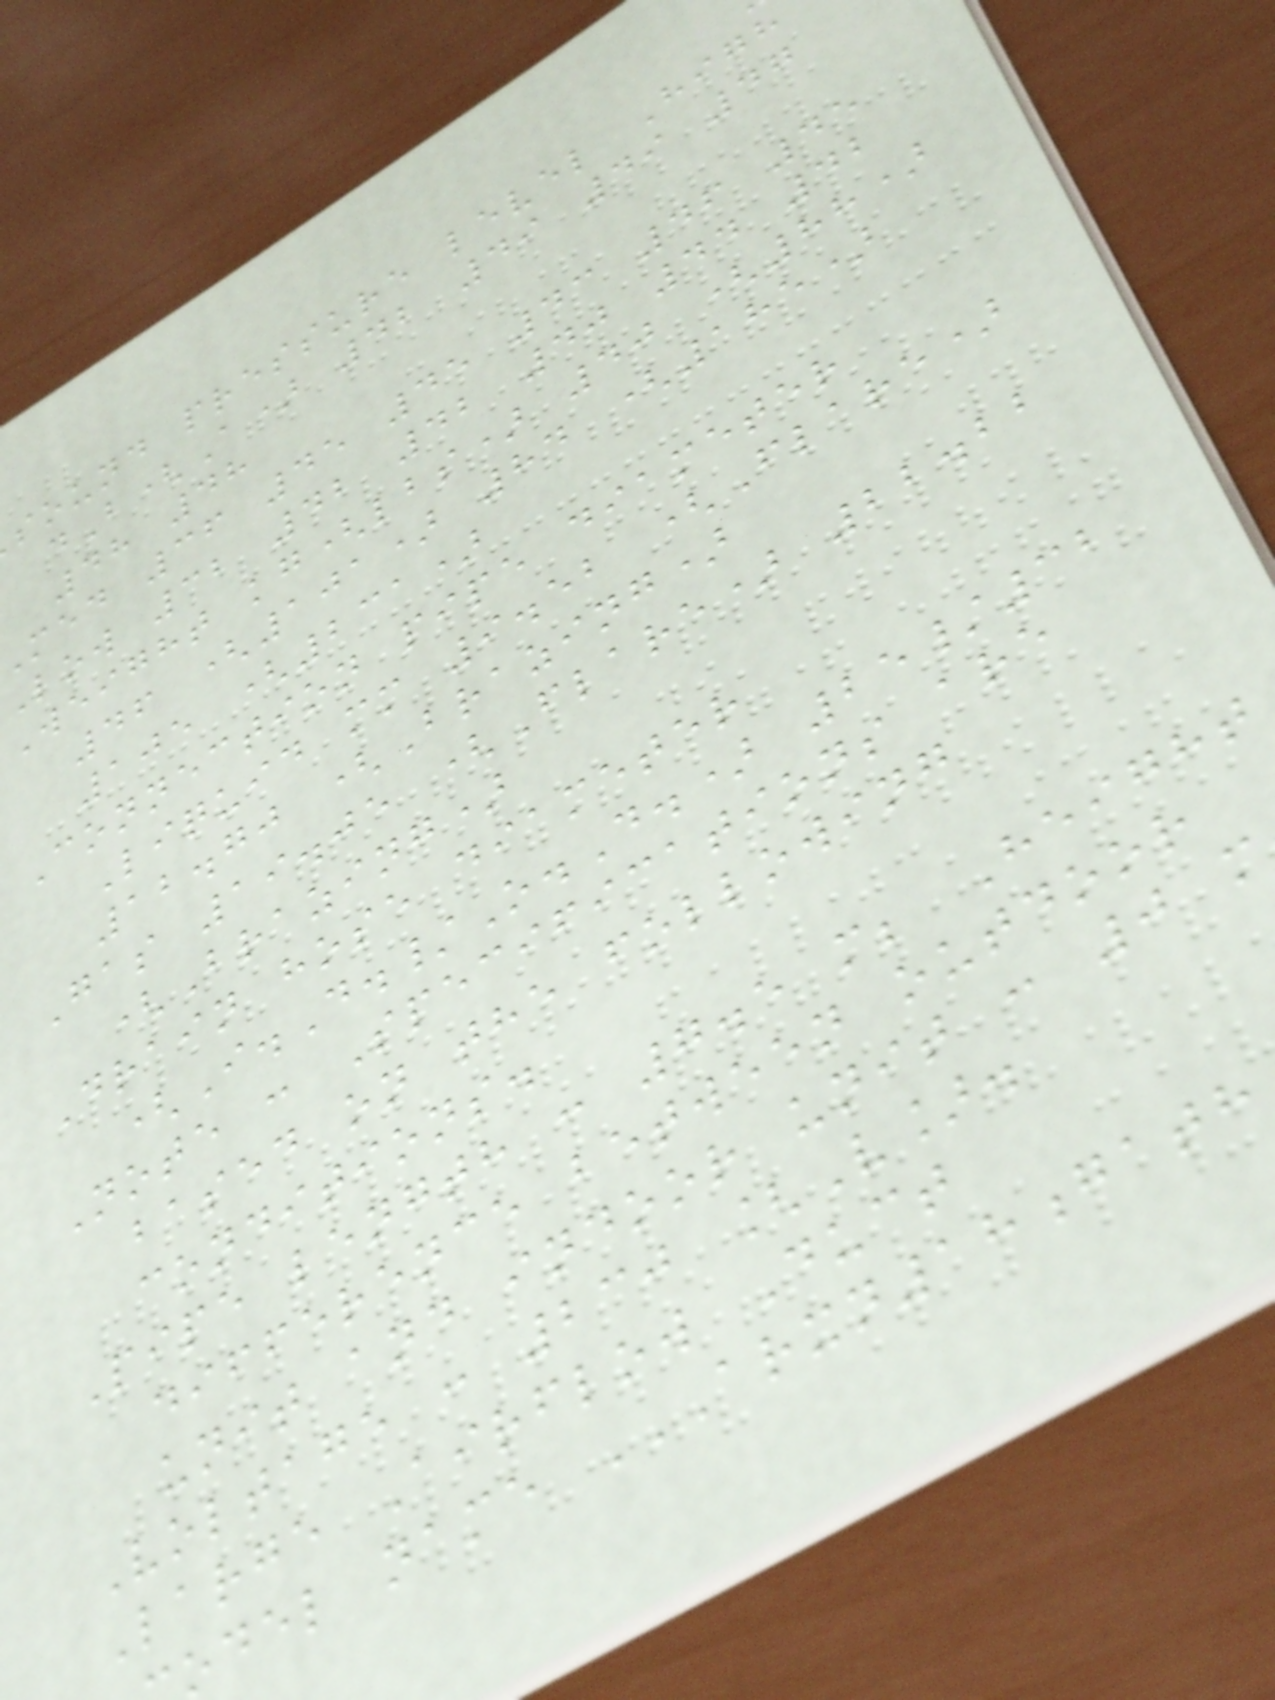sound pressure level High
dB(A) 42 49 49 47
48 48
med 36 45 45 43 46 45
Low 32 42 42 40 44 42
Weight kg(lbs) 40 (88)
46 (101) 84 (185)
105 (231)
Connection pipe diameter
Liquid mm 9.52 (Flare)
12.70 (Brazing)
Gas 19.05 (Flare) 22.22
(Brazing)
Drain hose diameter
(I.D./O.D.) 25/32
Note : Specifications are
based on the following
conditions.
Pipe length : 7.5 m; Height
difference between outdoor
unit and indoor unit : 0 m
Voltage : 230 [V].
Large Airflow Duct
